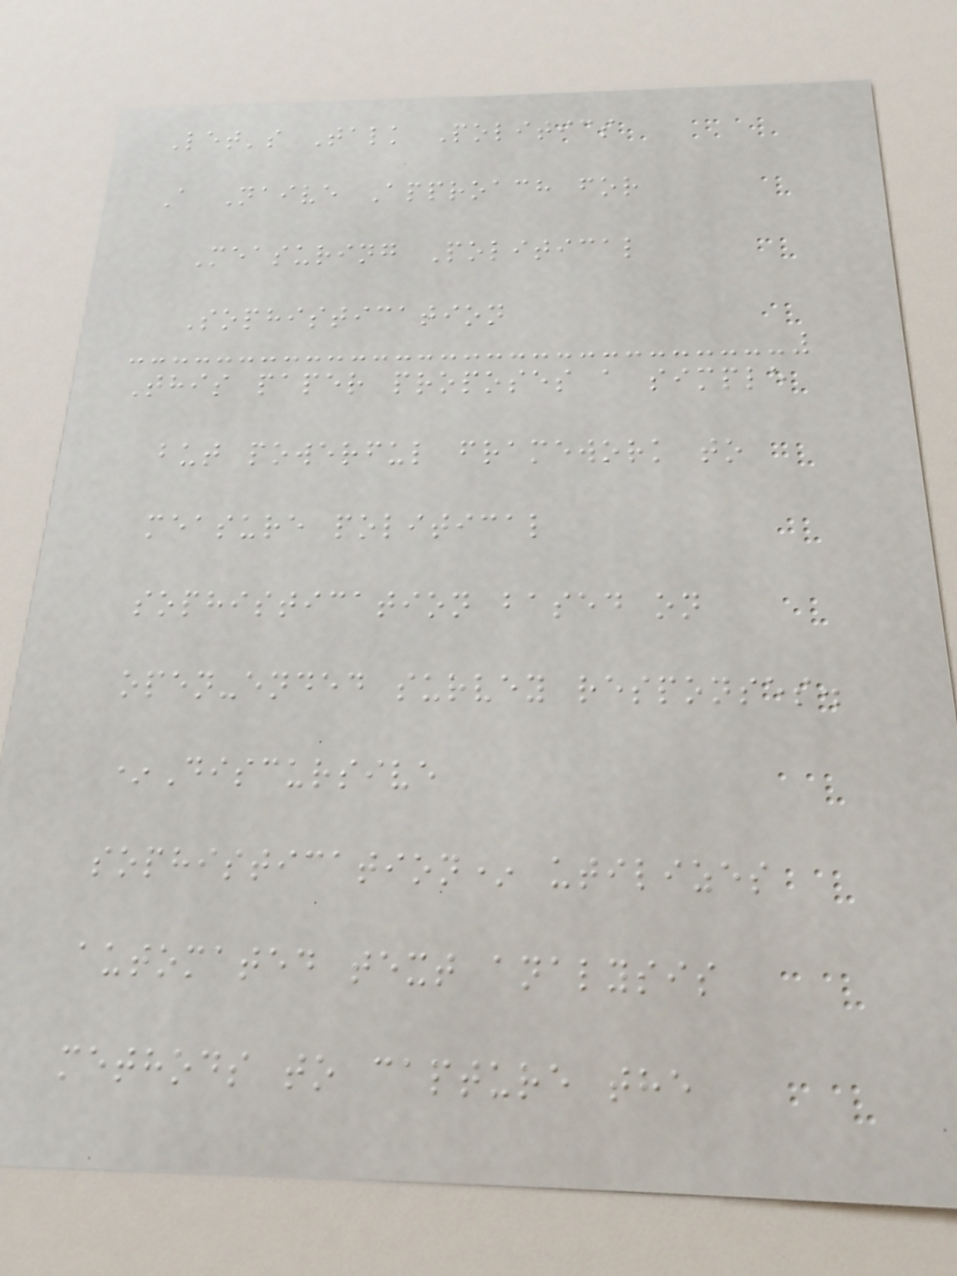Let's Talk Politics
A Naive Approach for
Measuring Political
Sophistication
This paper proposes a simple
but powerful framework to
measure political
sophistication based on
open-ended survey responses.
*Discursive
sophistication* utilizes
automated text analysis
methods to capture the
